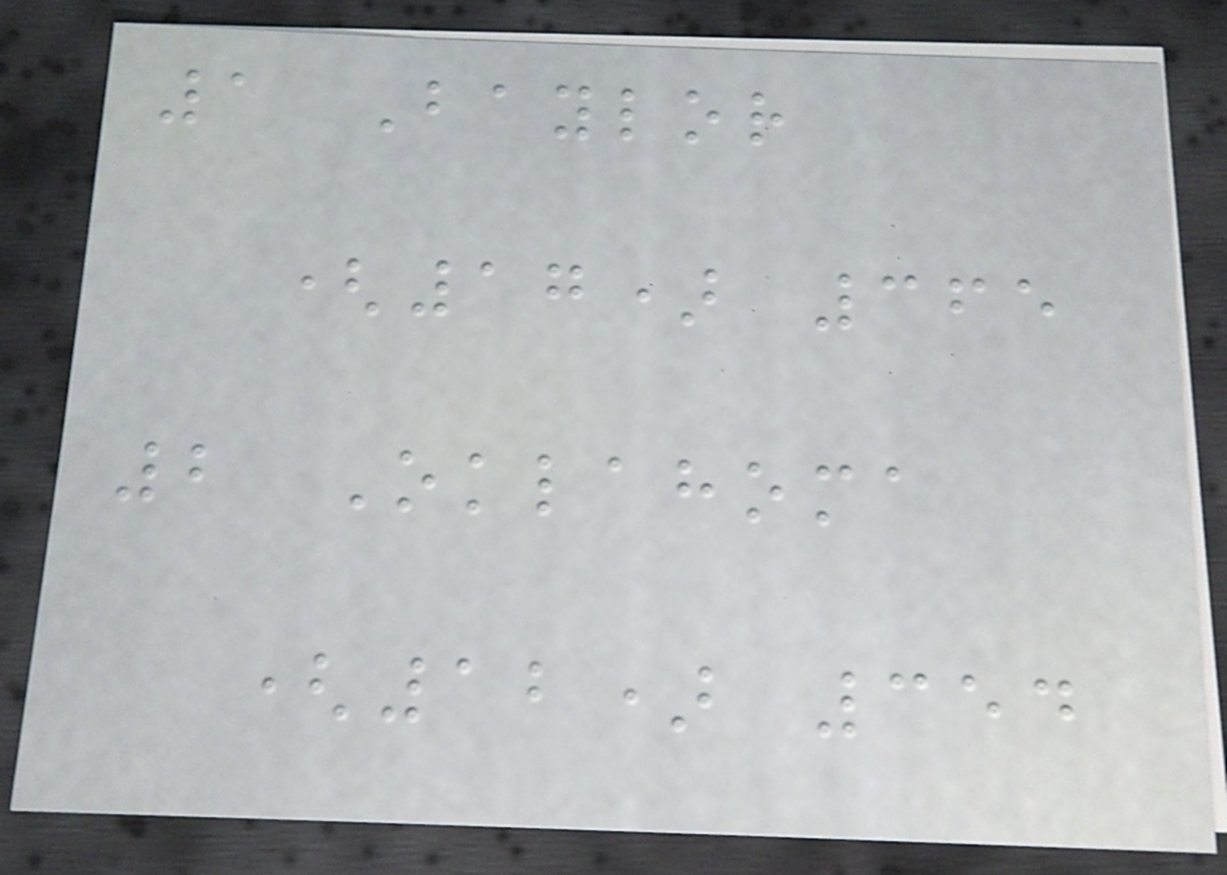1 Baylor
(17) 365
2 Oklahoma
(12) 354
